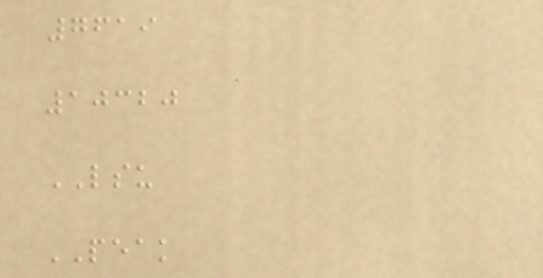7619
10320
LSU
PEAK
